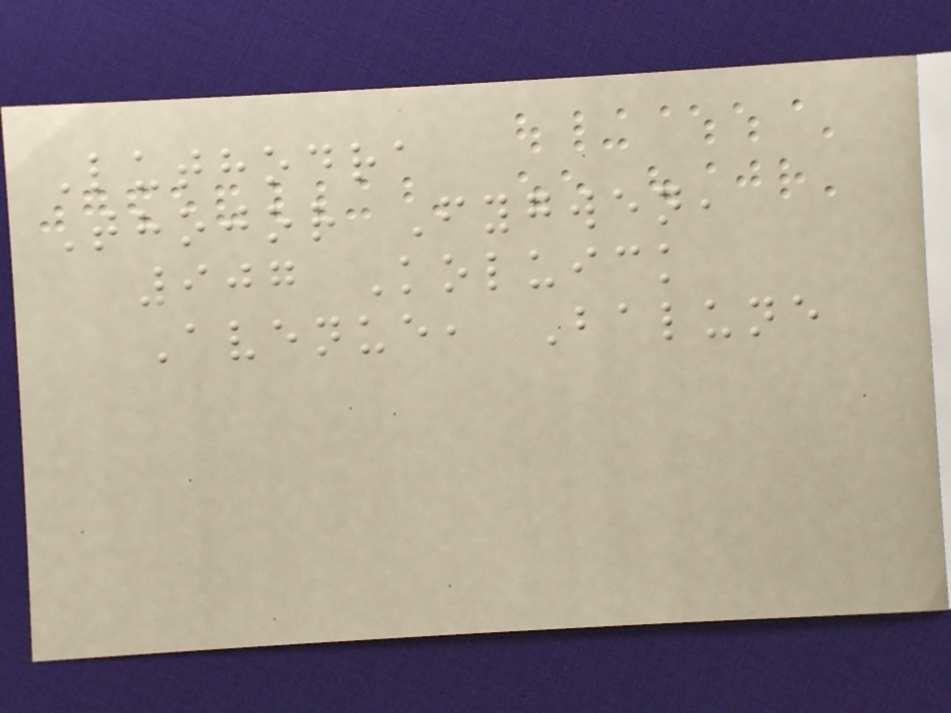Luthodra
Thojor Fygwen,
907 Koluick
Avenue, Balune
